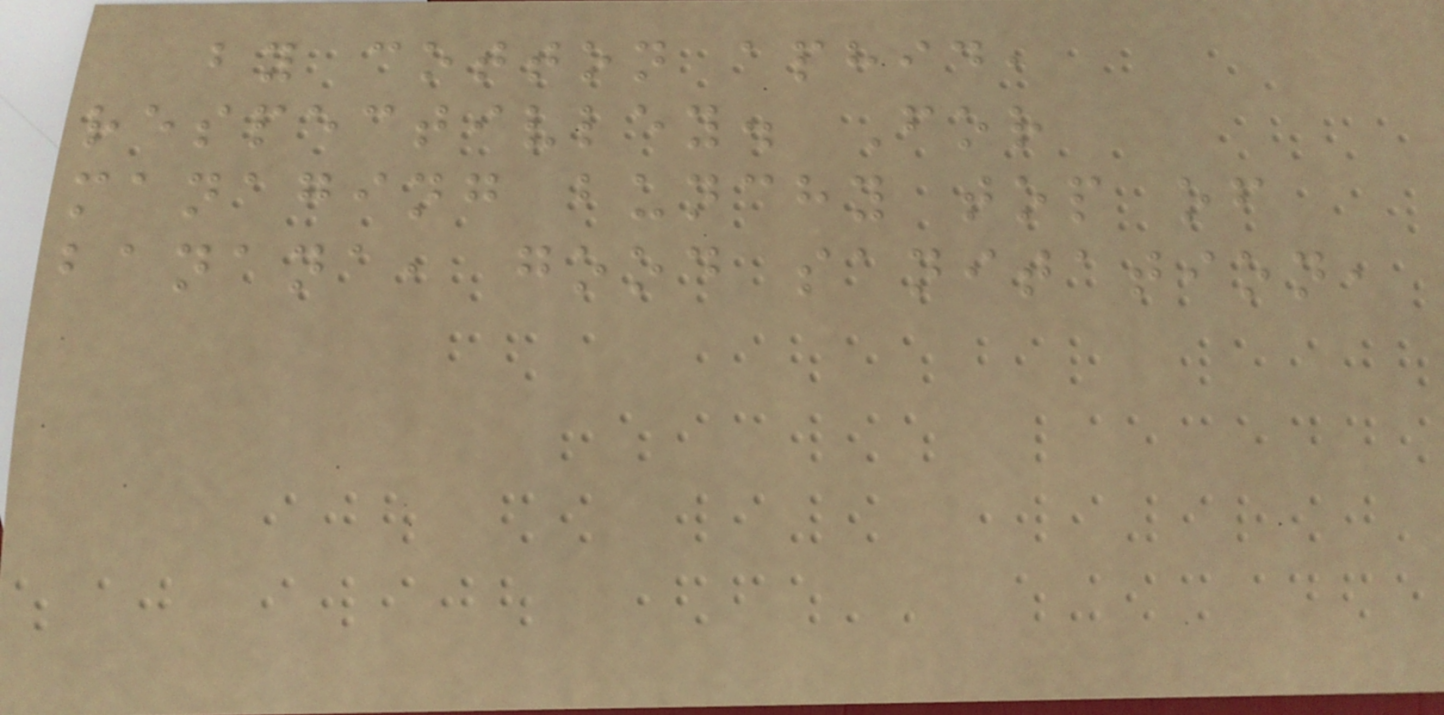by cotton aphid,
respectivley. For
managing bunchy top of
banana, good sanitation,
